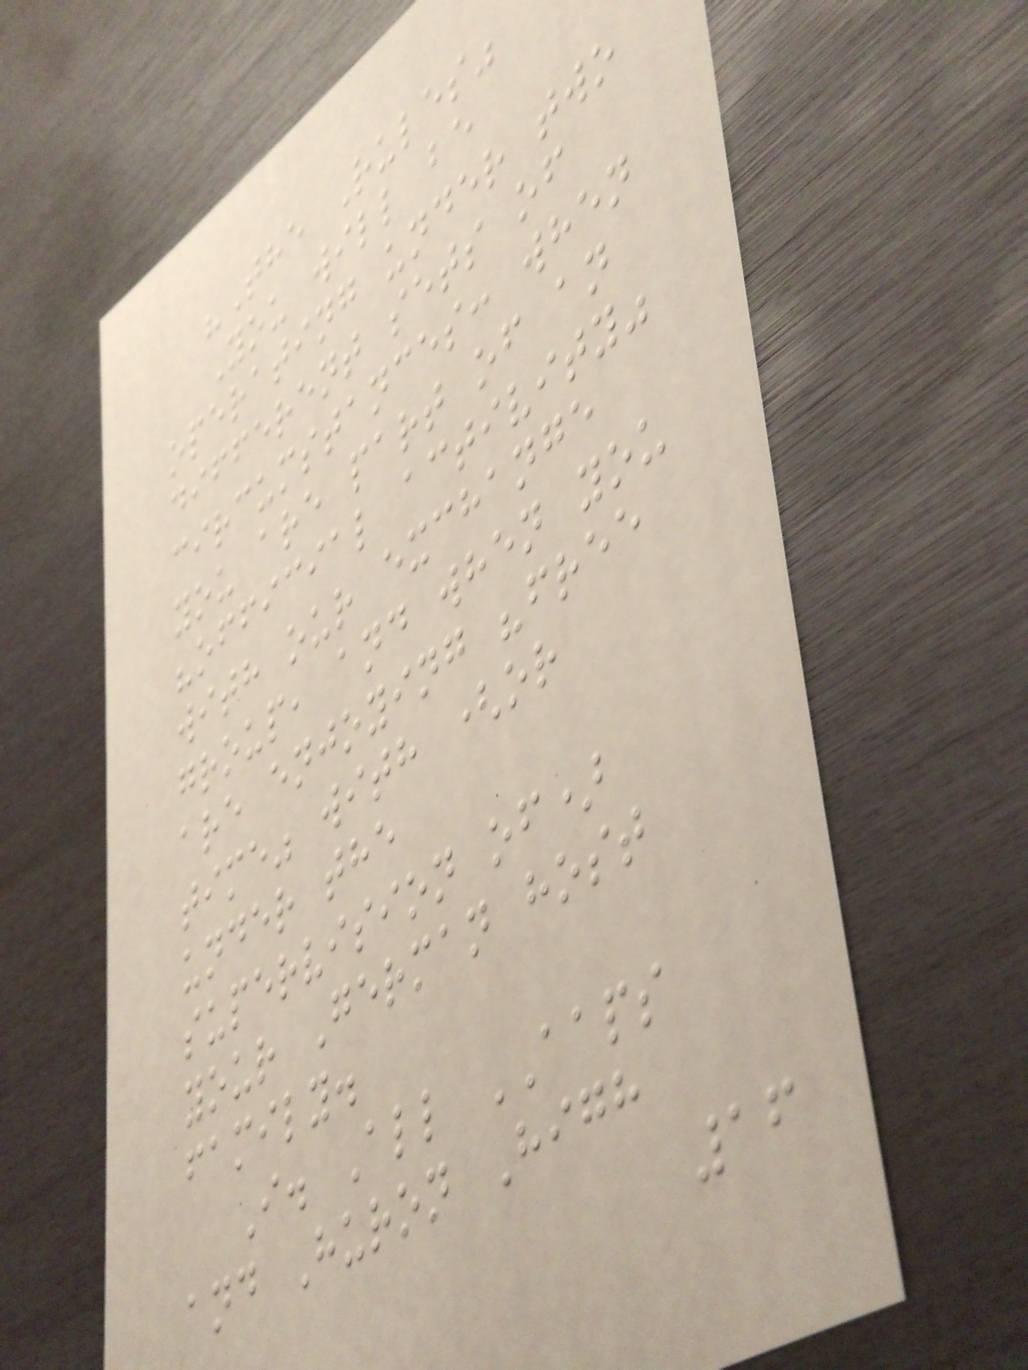"The Rules"
You will be
operating under two
different sets of
circumstances: when
you are part of an
"official activity"
with our exchange
group, and when you
are enjoying "free
time" with (or
under the
supervision of)
your German host
family.
I. All AAPS
and Huron High
16
